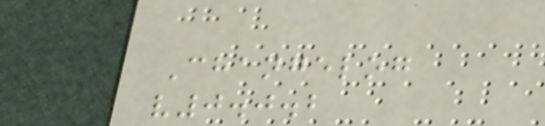Changelog
v0.0.2
